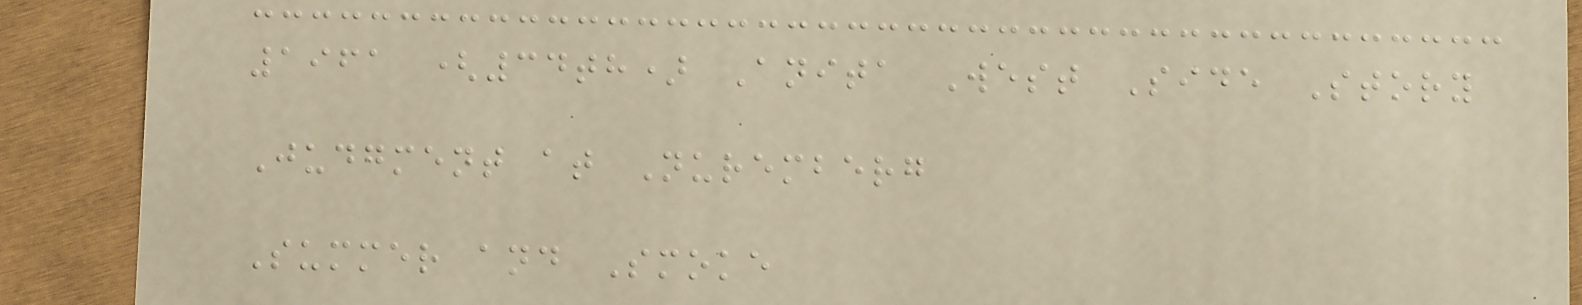1961 (34th) Anita West Side Story
Judgment at Nuremberg
Summer and Smoke
